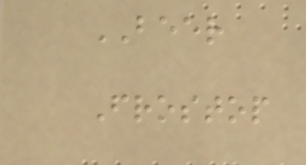BEER
Frostop
